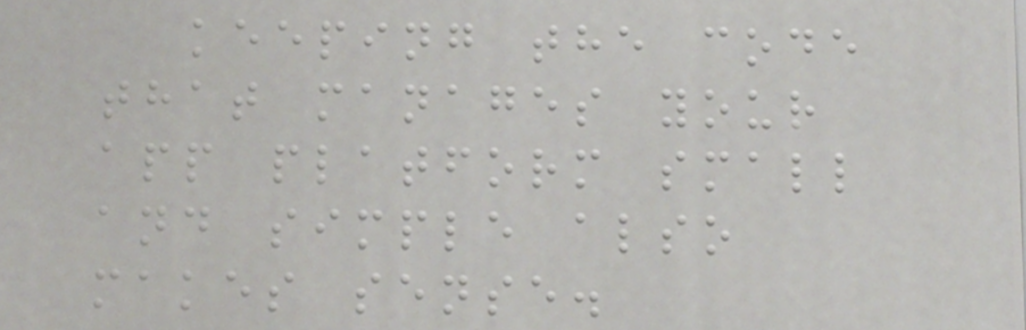keeping the code
that manages your
app platform small
and simple also
makes sense.
